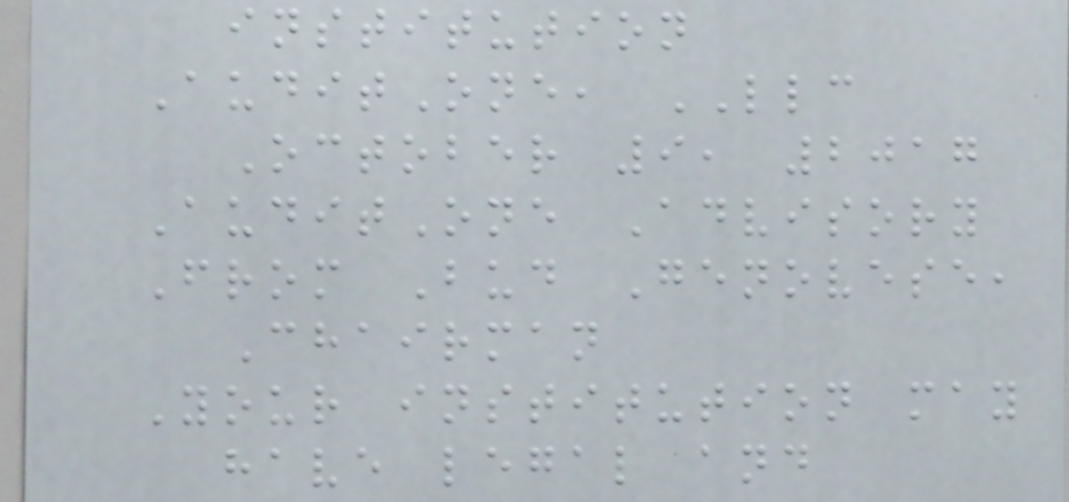institution
AuditOne, LLC
October 9, 2017
AuditOne Advisory
From Bud Genovese,
Chairman
Your institution may
have legal and
